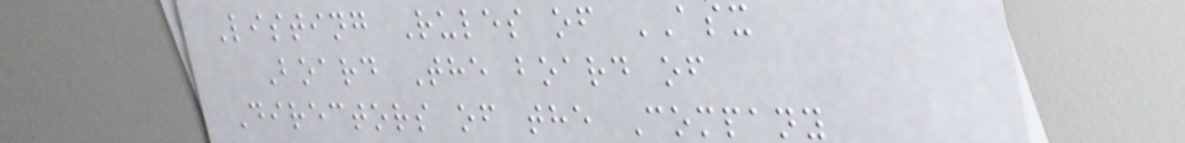Listing Rules of ASX
Board The board of
Directors of the Company
